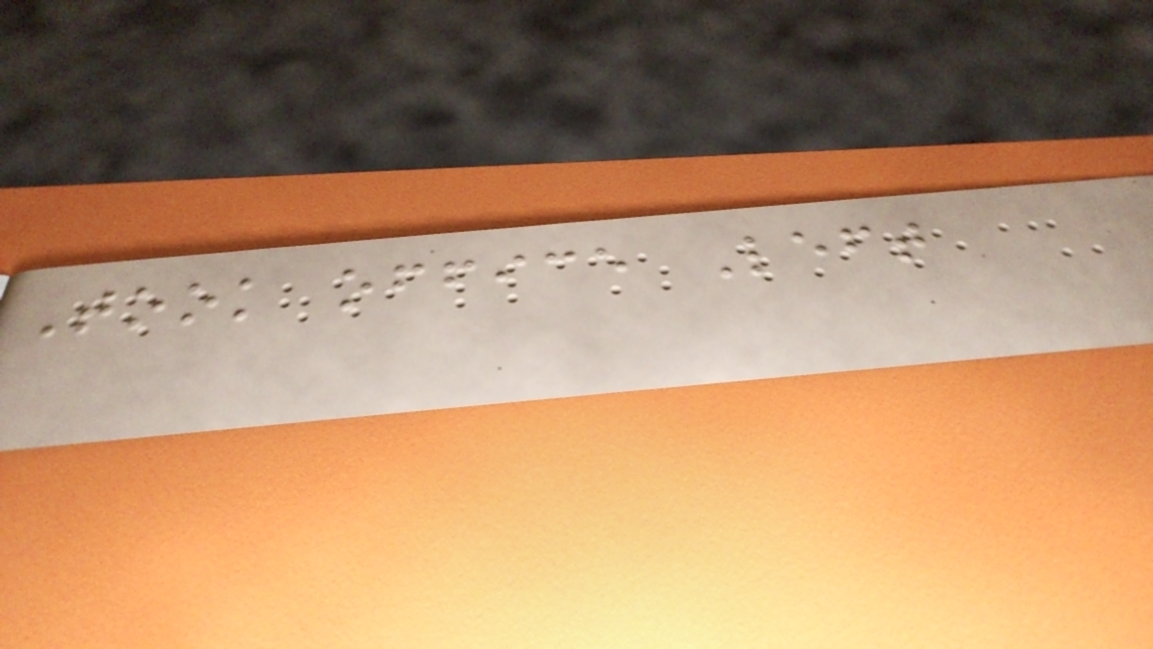Took office Left
